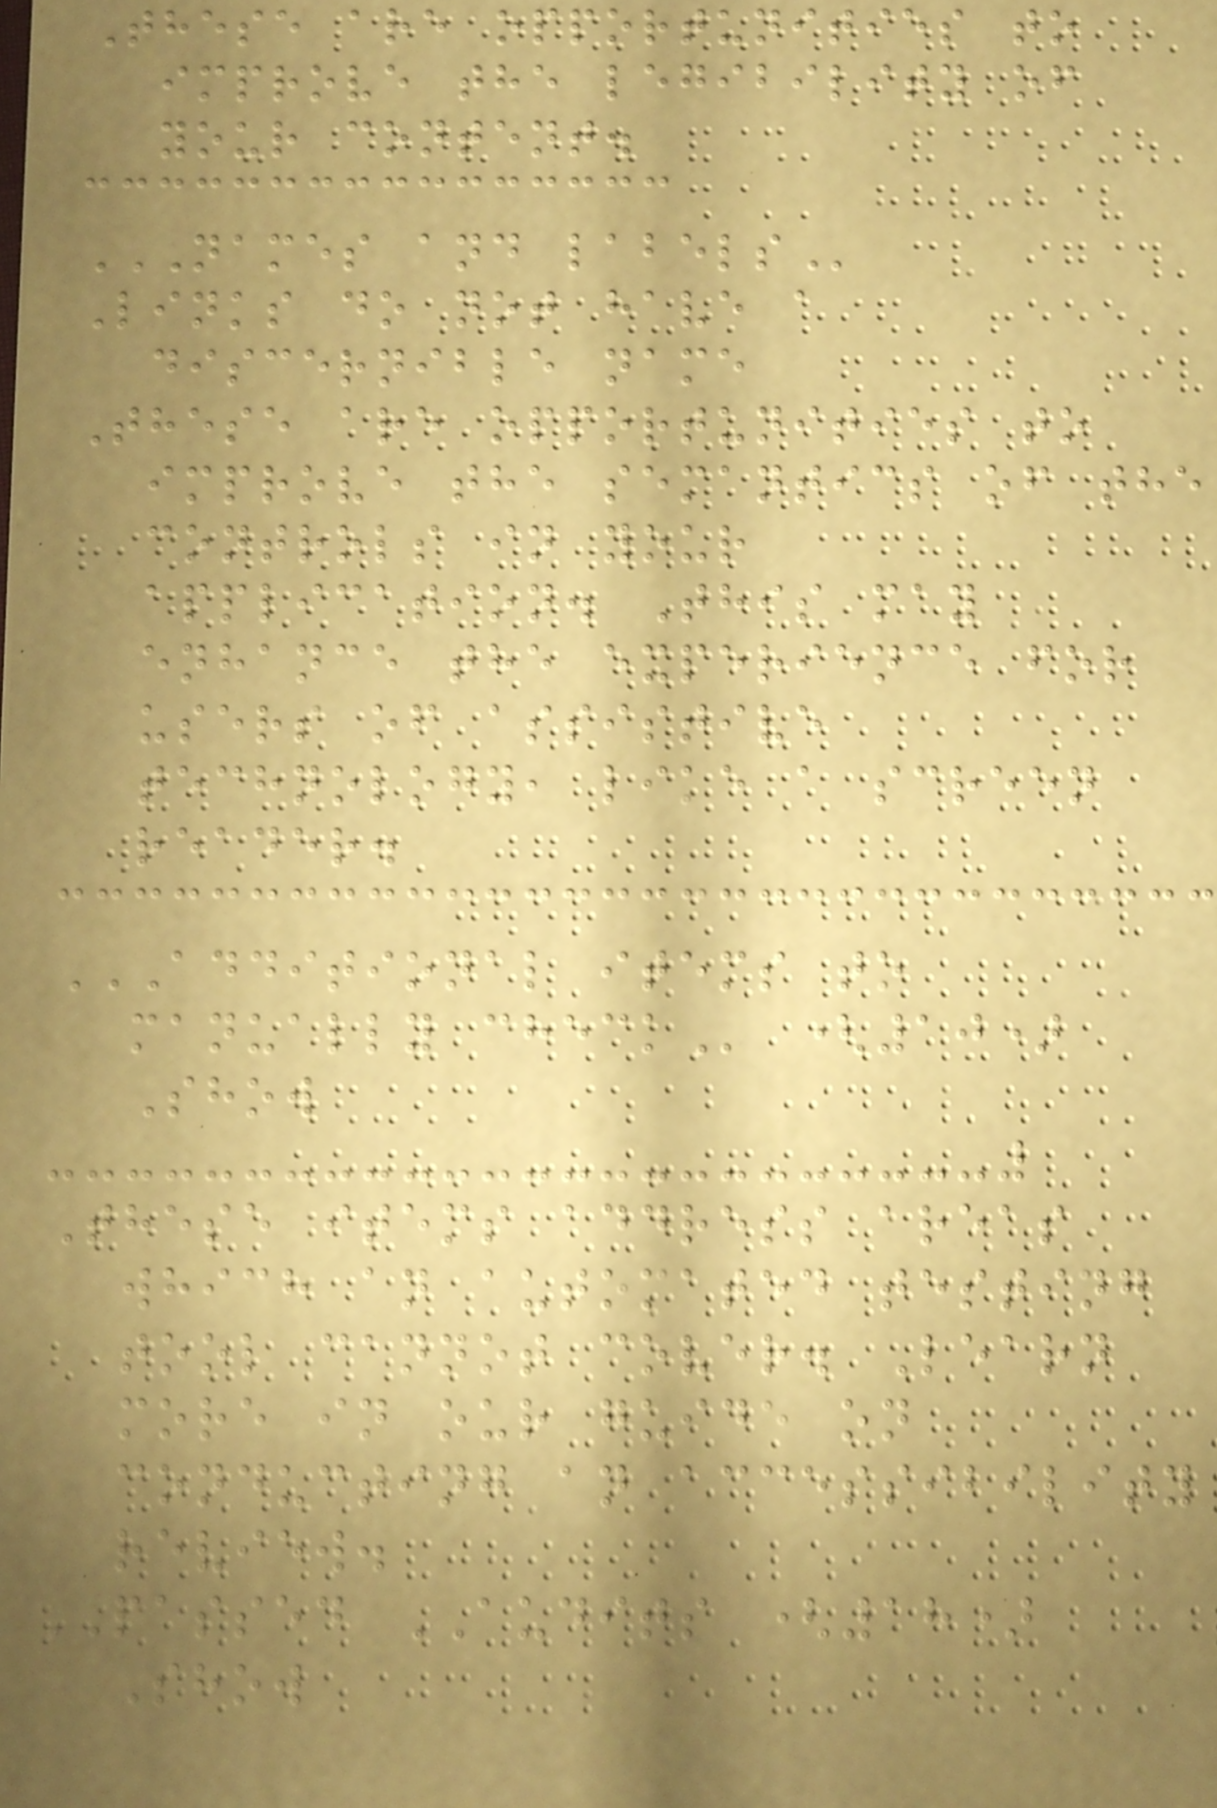These are opportunities to
improve the legibility of
your content.
NAMES AND LABELS
Links do not have a
discernible name
These are opportunities to
improve the semantics of the
controls in your
application. This may
enhance the experience for
users of assistive
technology, like a screen
reader.
ADDITIONAL ITEMS TO
MANUALLY CHECK (10)
Show
These items address areas
which an automated testing
tool cannot cover. Learn
more in our guide on
conducting an accessibility
review.
PASSED AUDITS (18)
Show
